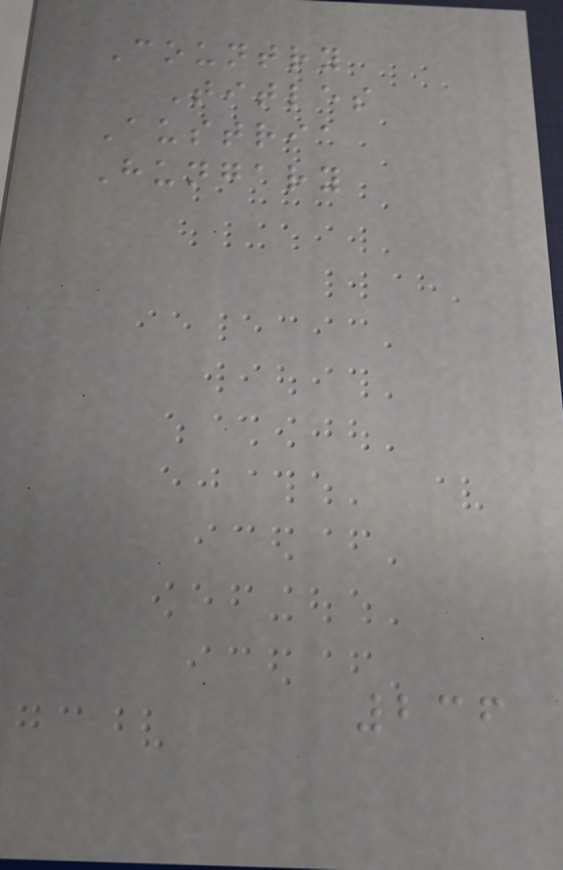Country
Titles
Austria
Hungary
236
